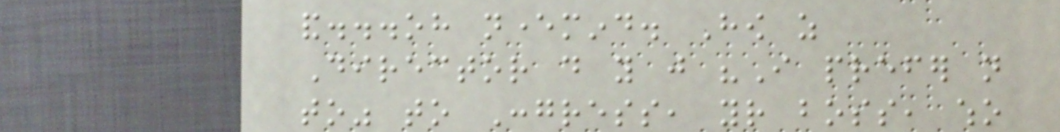and...oh nevermind. How as
Director do you just "I prefer not
to" to Congress, your boss, who
